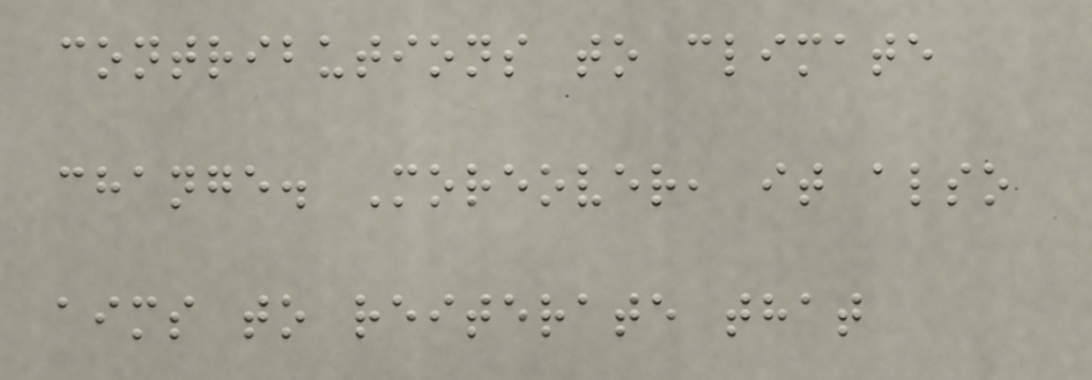contributions to climate
change. Moreover, it also
aims to reiterate that
